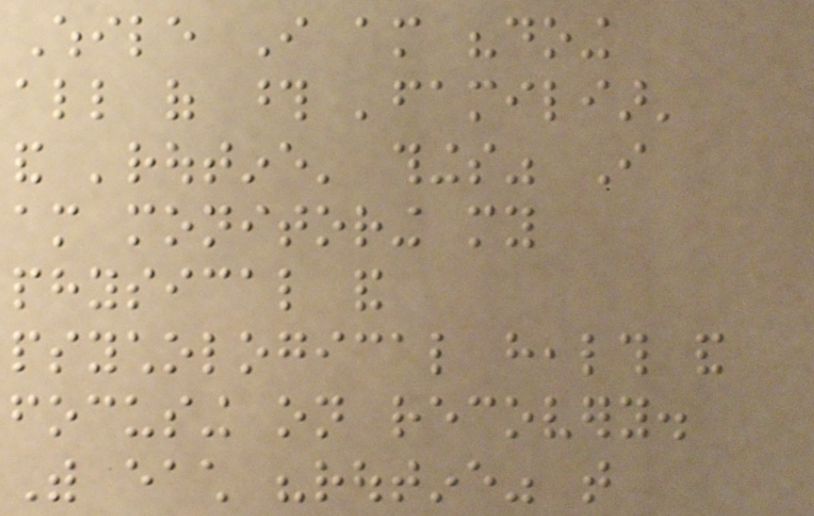While I am "doing
all of those 'familiar'
and 'routine' things" I
am monitoring my
physical and
psychological health and
focusing on recovery.
With each "routine" that
